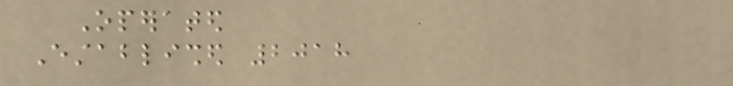Operated
Established 2018
